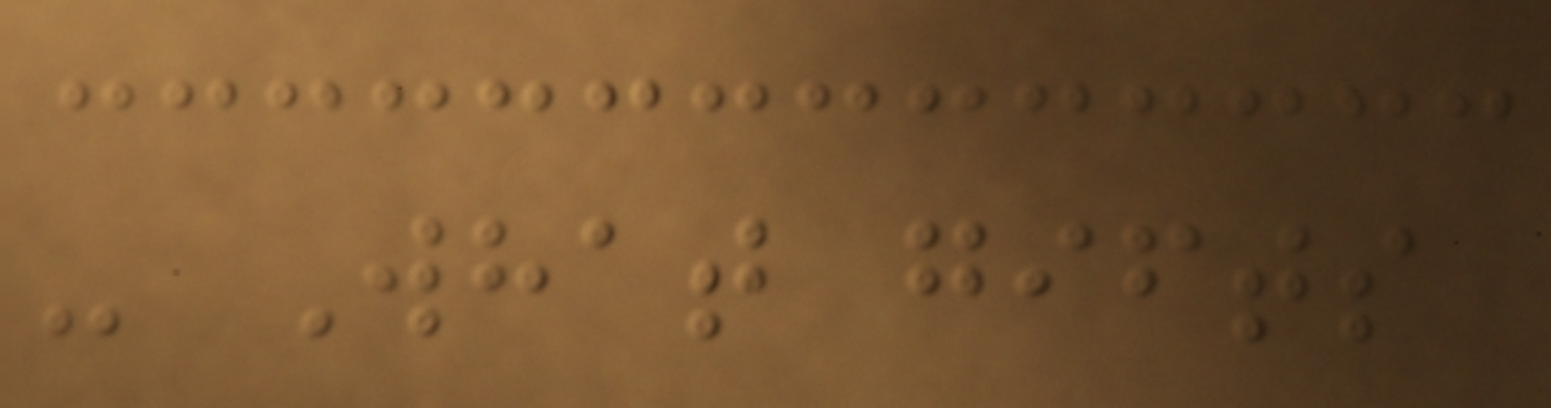- What gifts
